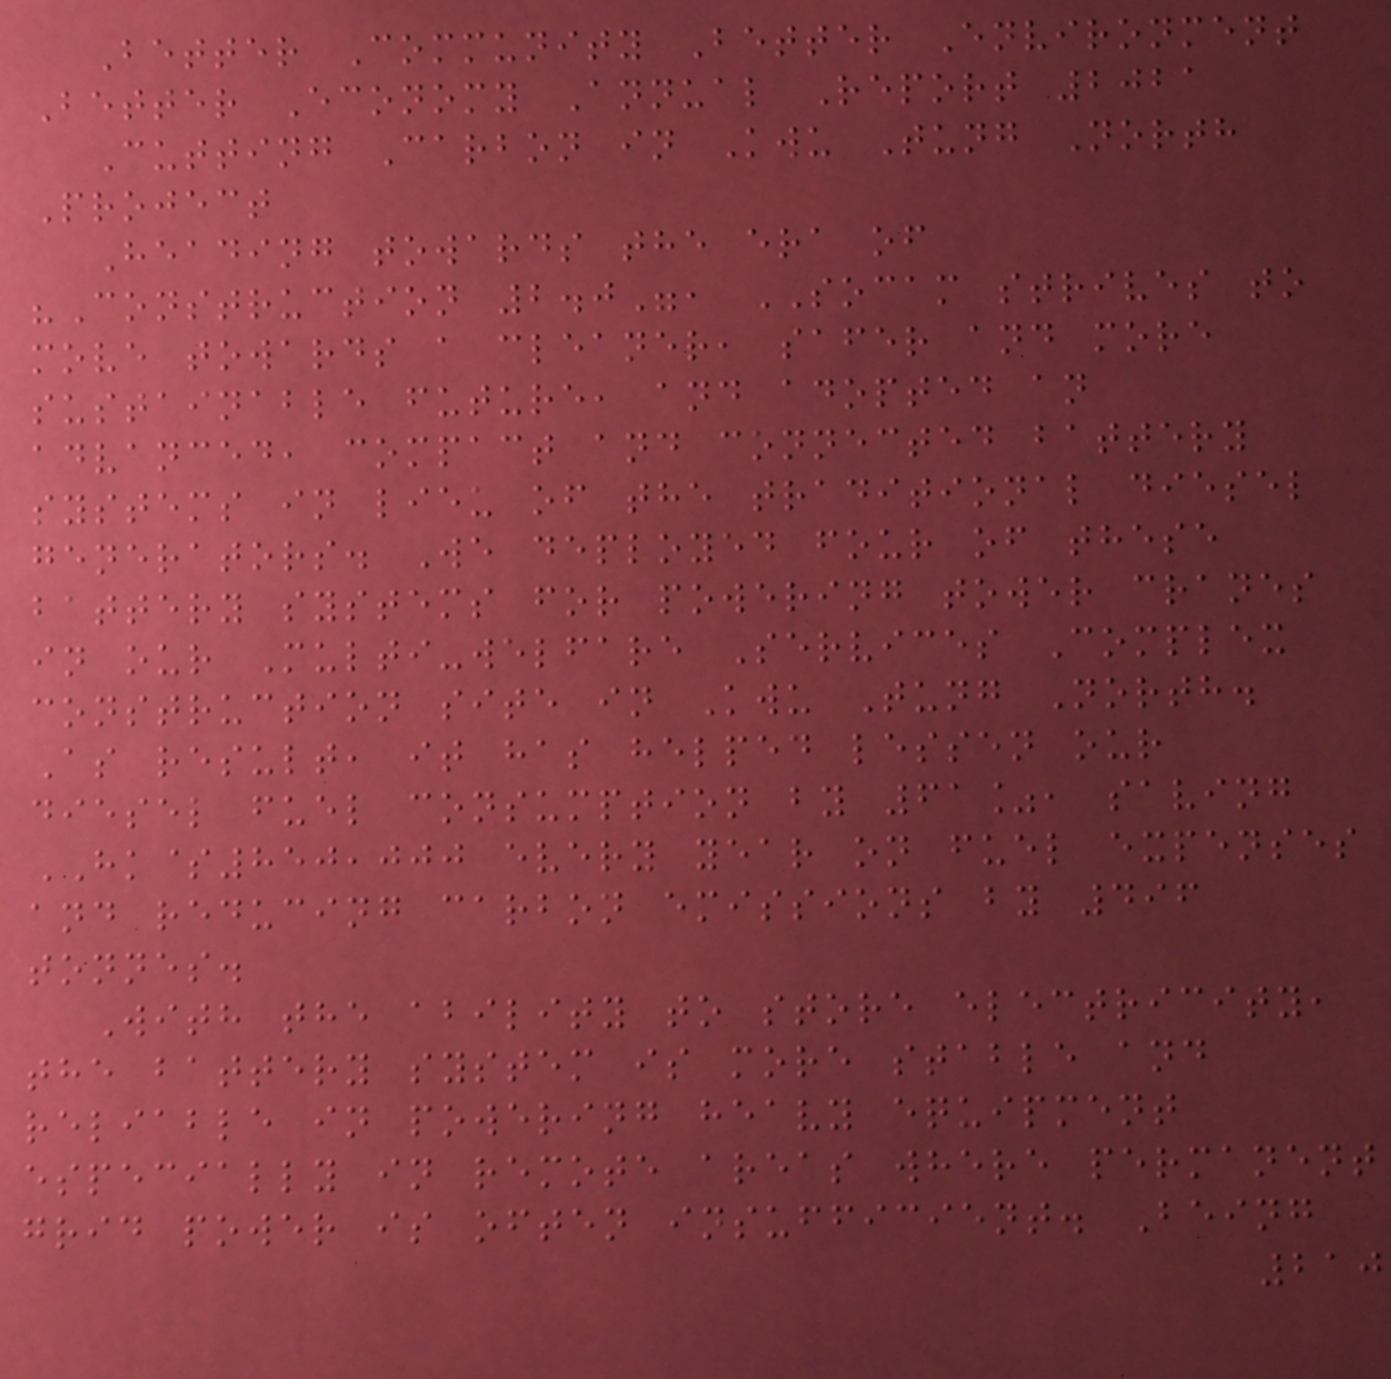Better Community Better Environment
Better Economy Annual Report 2021
Cutting Carbon in Kwu Tung North
Project
Heading towards the era of
"Construction 2.0", SOCAM strives to
move towards a cleaner, safer and more
sustainable future, and adopted an
advanced, compact and connected battery
systems in lieu of the traditional diesel
generators. We deployed four of these
battery systems for powering tower cranes
in our Multi-welfare Services Complex
construction site in Kwu Tung North.
As result, it has helped lessen our
diesel fuel consumption by 61%, saving
HK$850,000 every year on fuel expenses
and reducing carbon emissions by 496
tonnes.
With the ability to store electricity,
the battery system is more stable and
reliable in powering heavy equipment
especially in remote areas where permanent
grid power is often insufficient. Being
210
